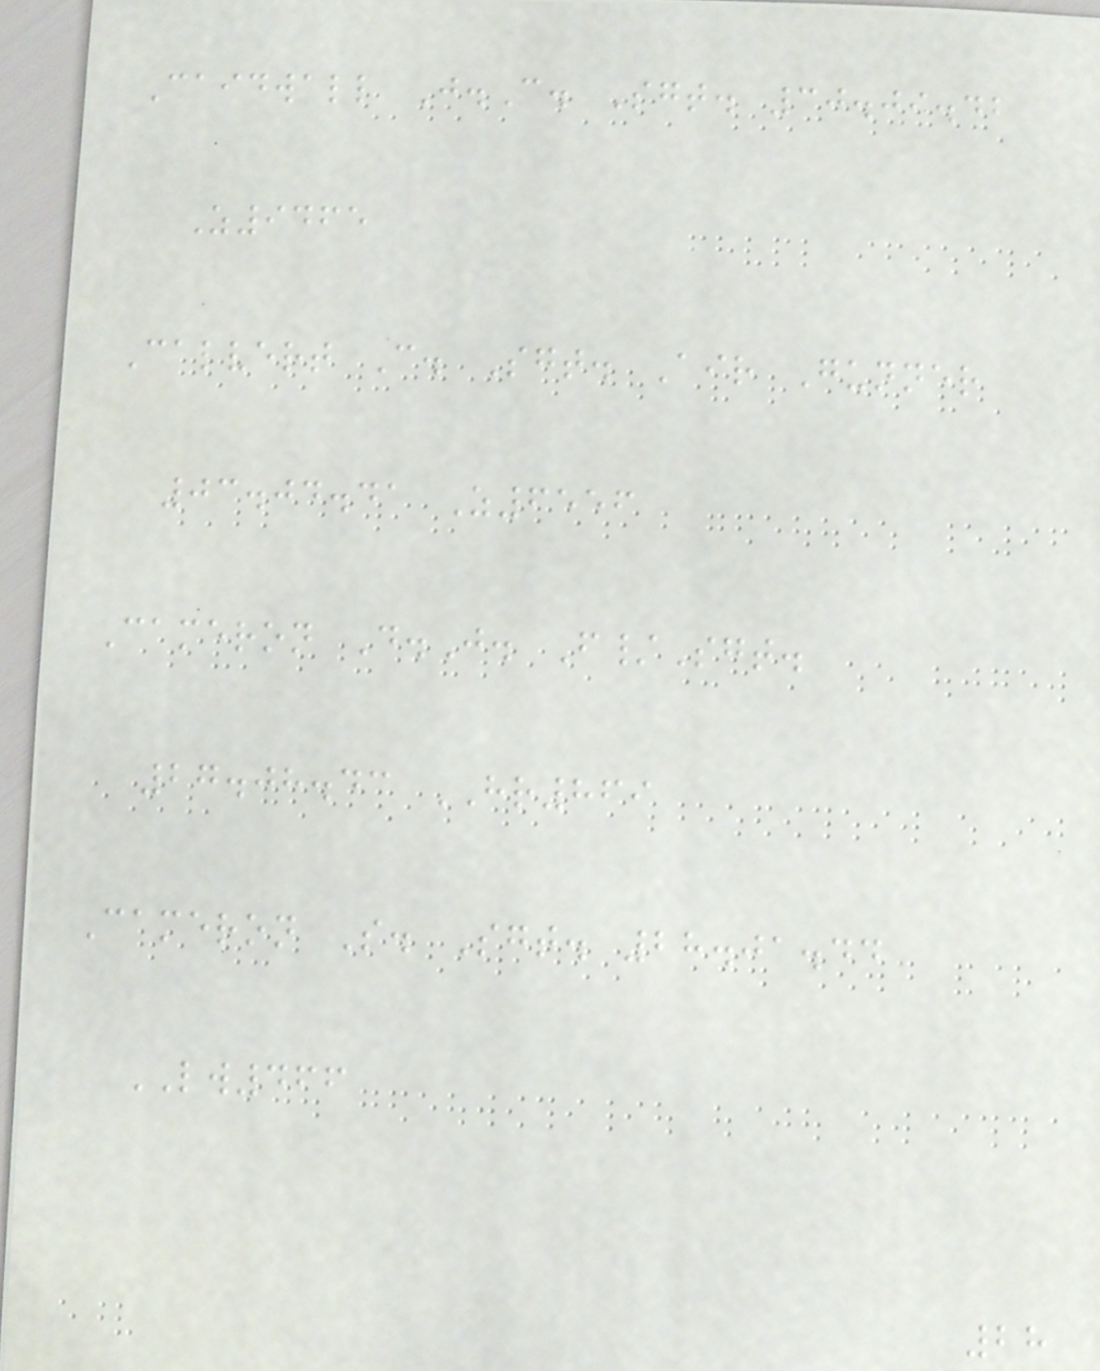Caidwall J.C. Sgt. 30.09.42
Z9465
Calvert C. Sgt. Air Gunner
03.04.41 Z6556
Cameron D.J. F/Sgt.
27.08.43 HR869
Cameron S. Sgt. 28.01.44
LW466
28
